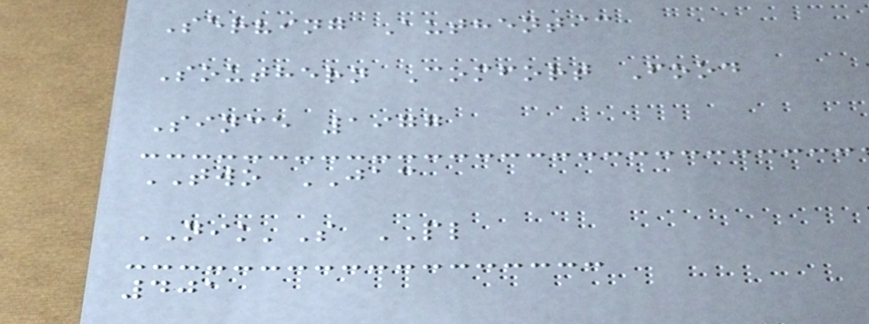Serving Authentic
Southern Comfort Food
Since 1977
TWO JAC
NIK'S PL
401
